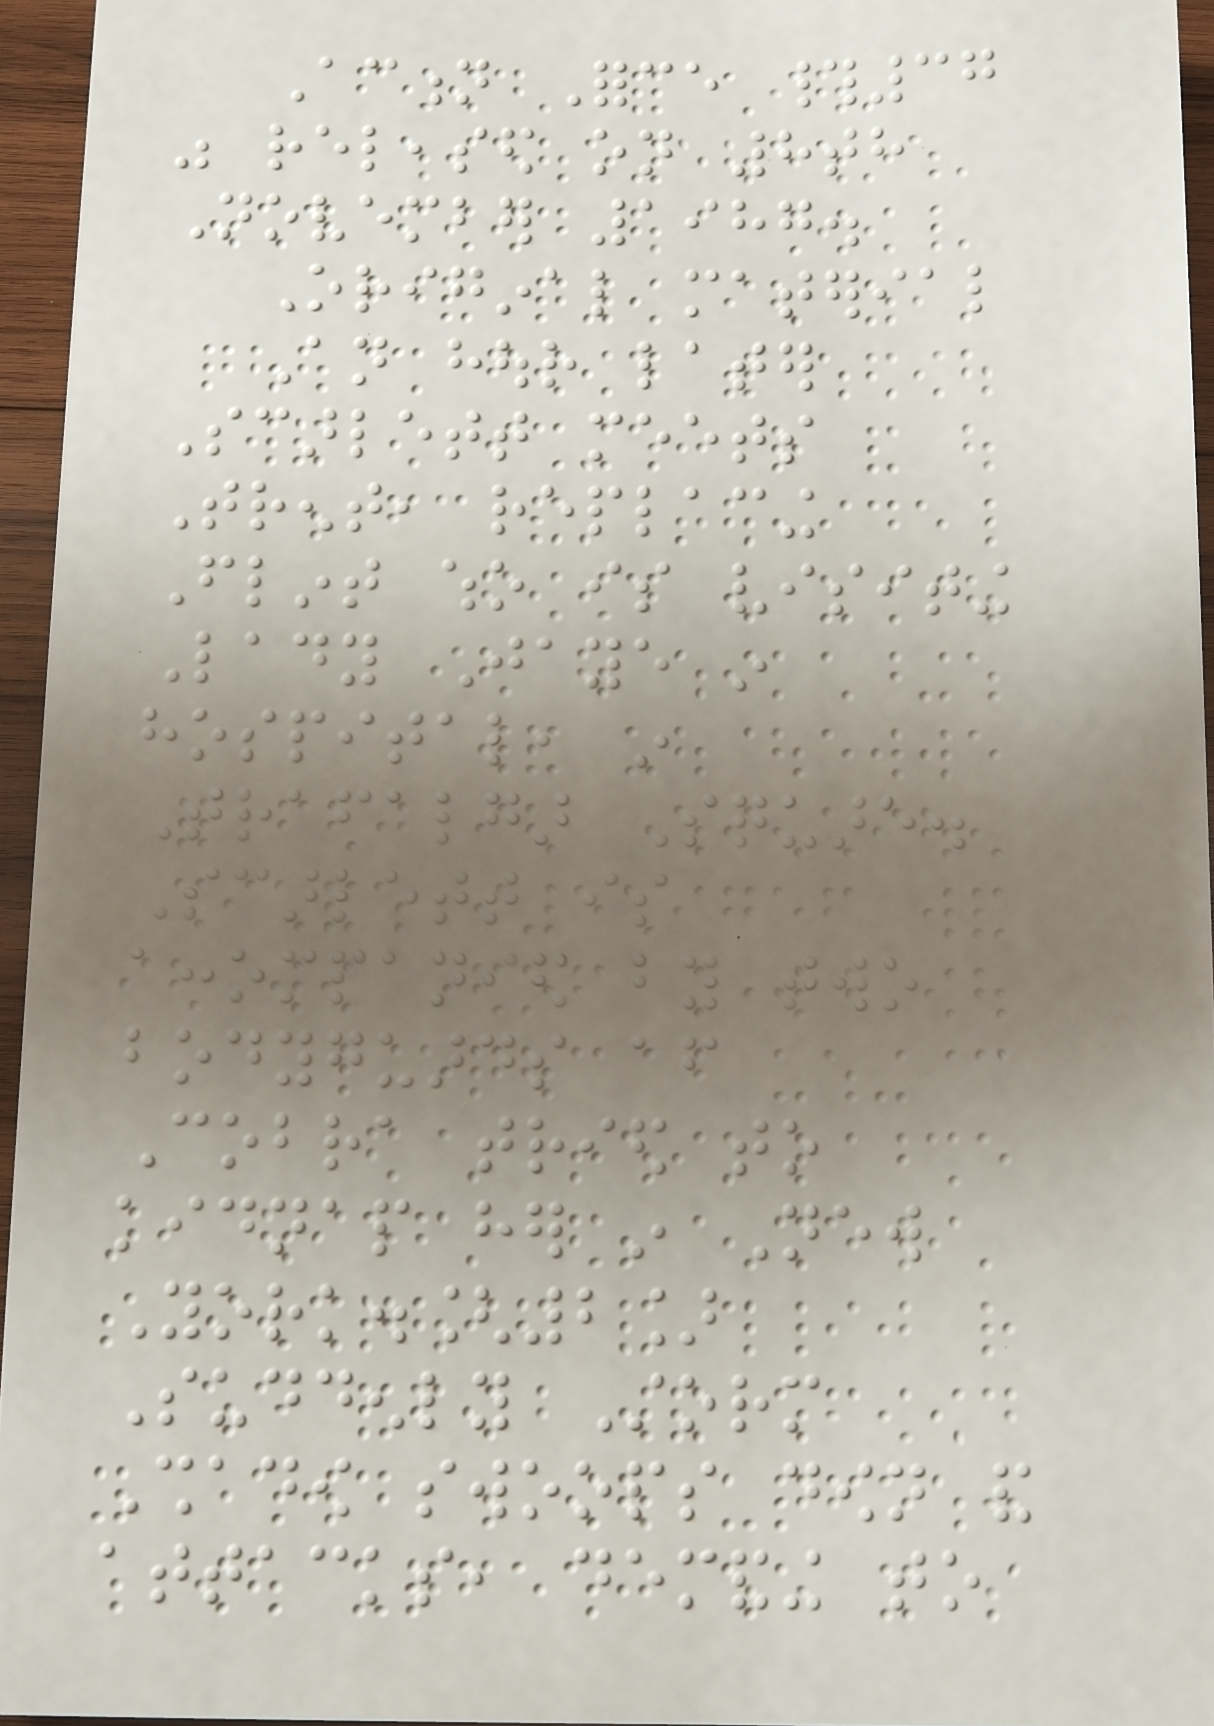Action Force #37
was released on 8th
November 1987.
Original material
An hour later
Scarlett meets
Trent, replacing
Flint who is visiting
Lady Jaye in
hospital, in
Trafalgar Square.
Scarlett is
accompanied by two
bodyguards after
Cobra tried to
kidnap her in New
York.[2]
Suddenly Storm
Shadow swoops down and
attacks, demanding to
